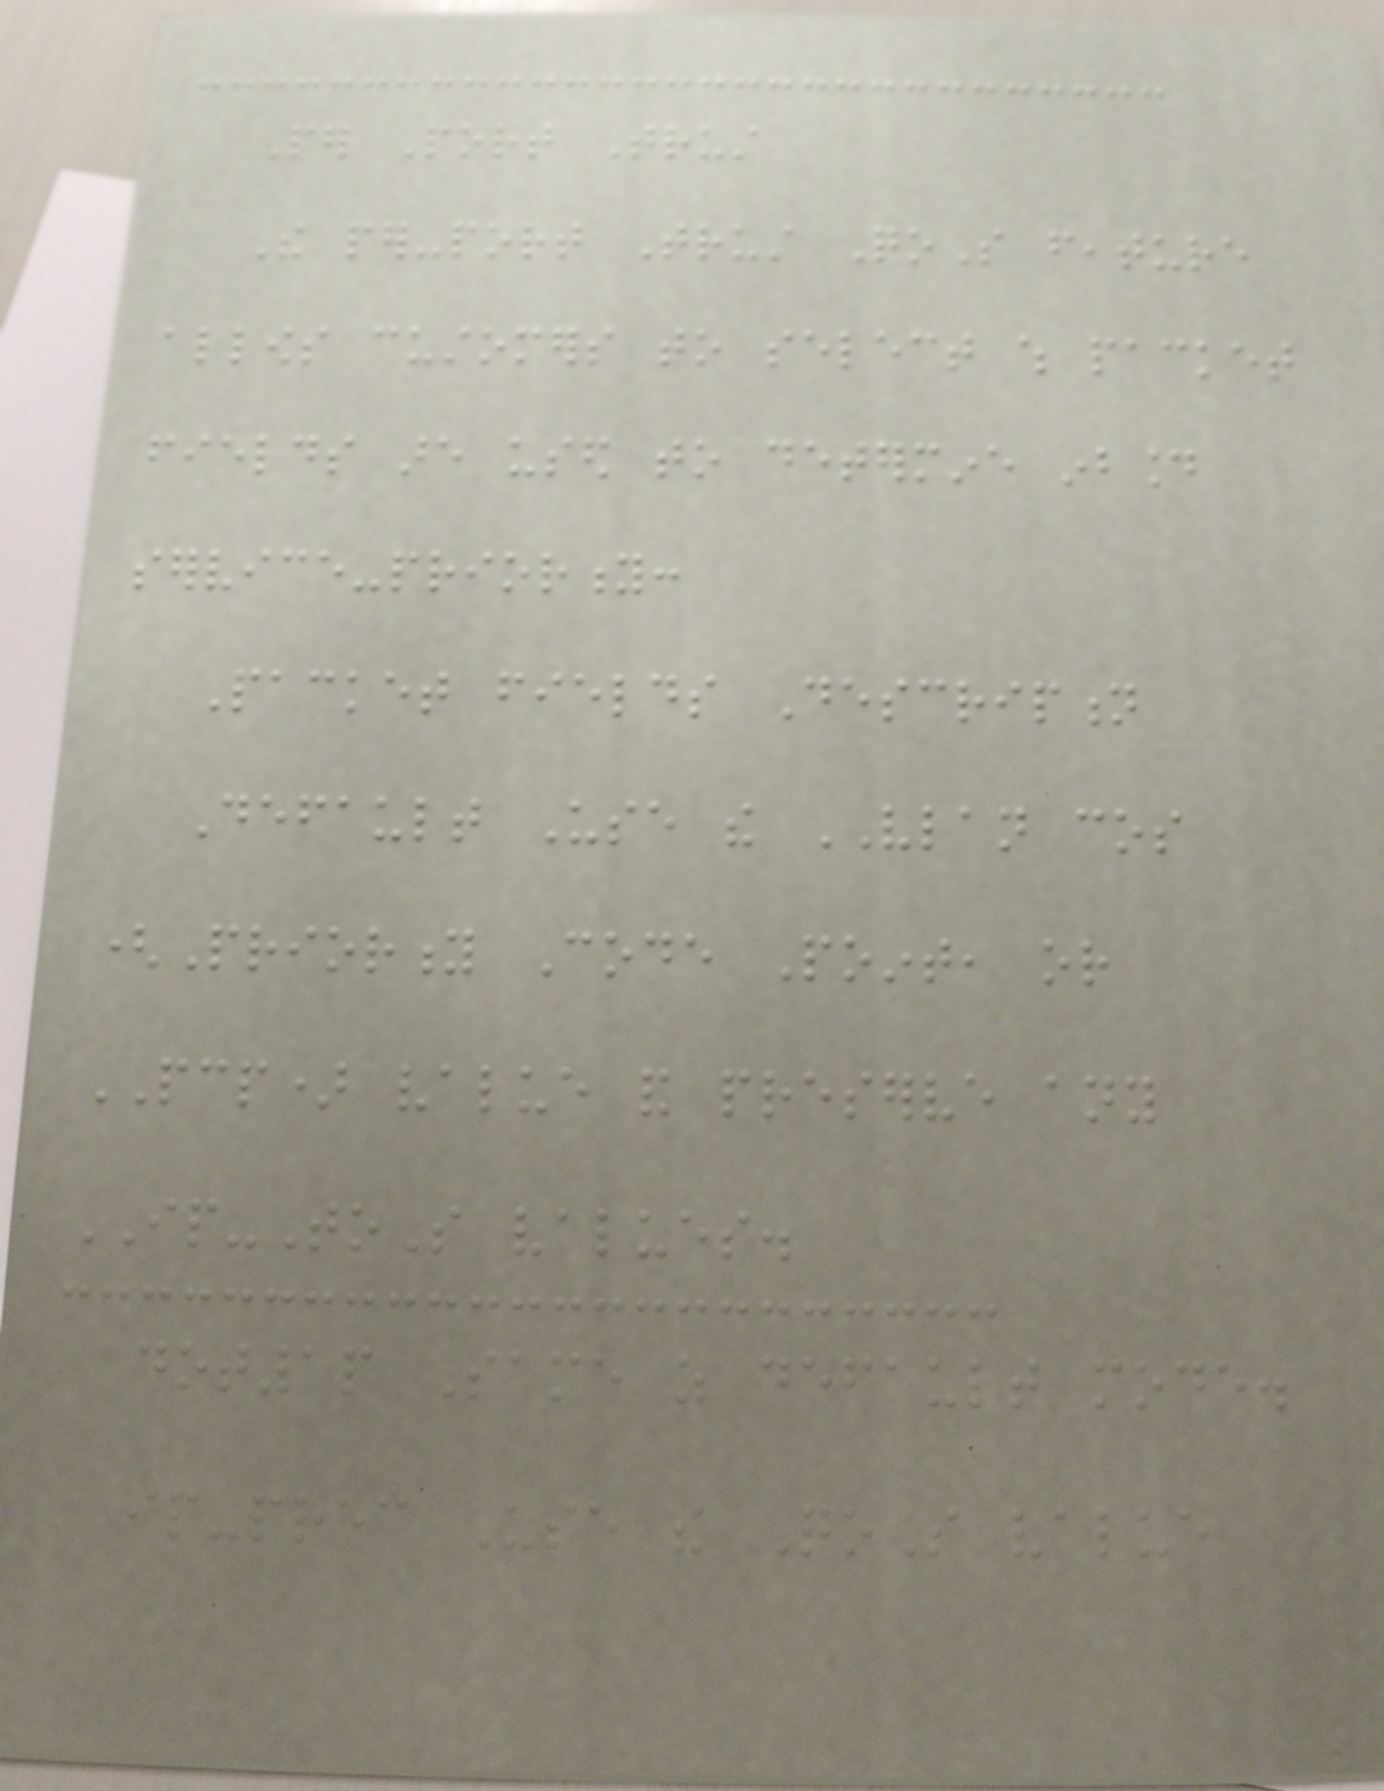Per Port Trust
The per-port Trust QoS feature
allows customers to select which packet
fields are used to determine inbound
service-priority:
Packet fields Description
Default Use the VLAN cos
(Priority Code Point, or
PCP) value and preserve any
IP-ToS values.
dot1p Same as default mode.
ip-prec Use the QoS value
